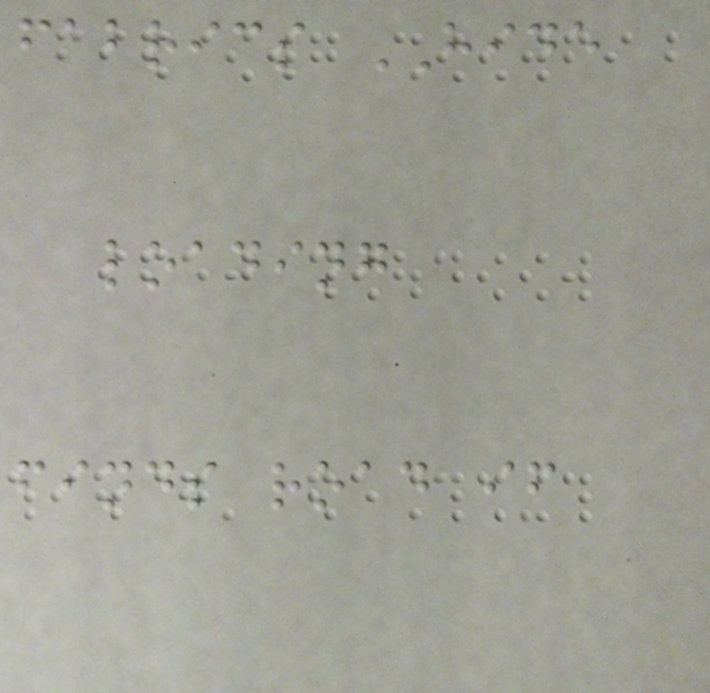fabrics HIDE
loading
finds road if
